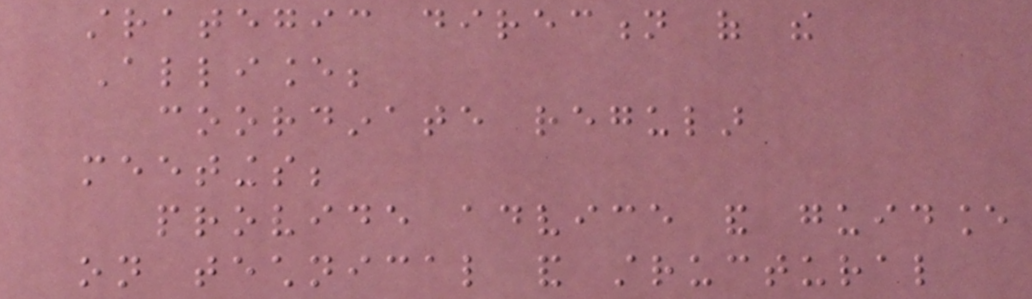strategic direction of the
Alliance;
coordinate regular
meetings;
provide advice and guidance
on technical and structural
